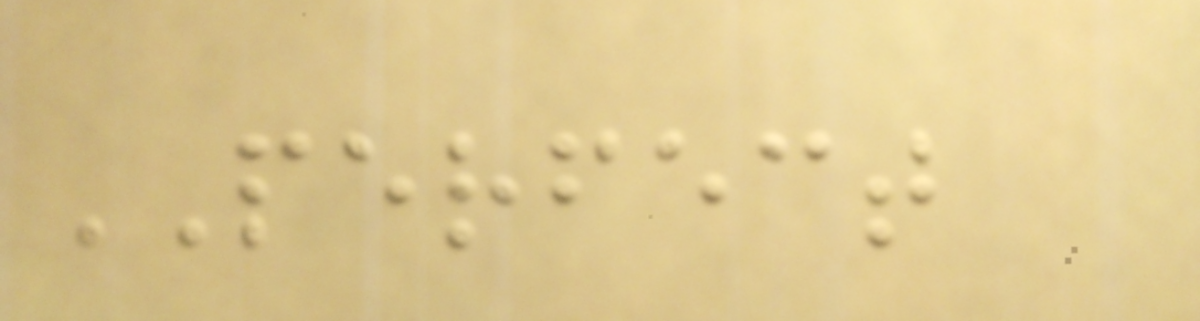PERFECT
